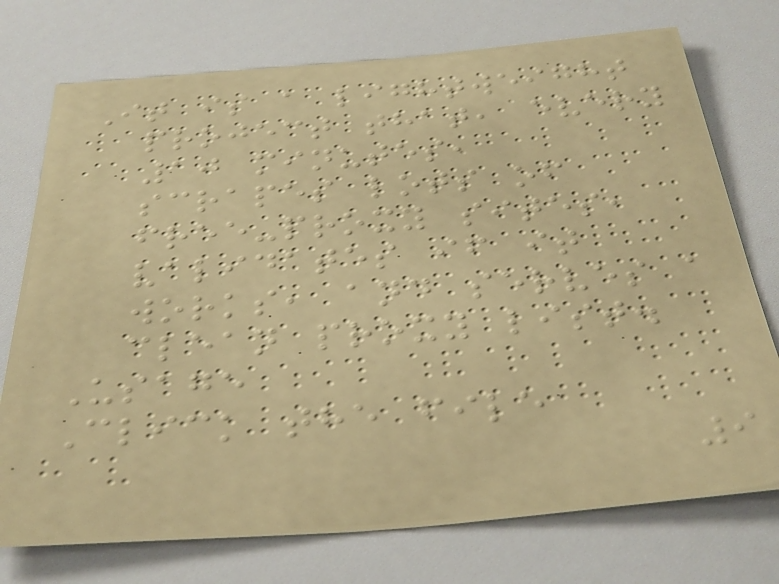It is a lightweight
project that, every
10 minutes,
scrapes lots of
free-proxy sites,
validates if it
works, and serves a
clean proxy list.
Usage
Click the file
9
